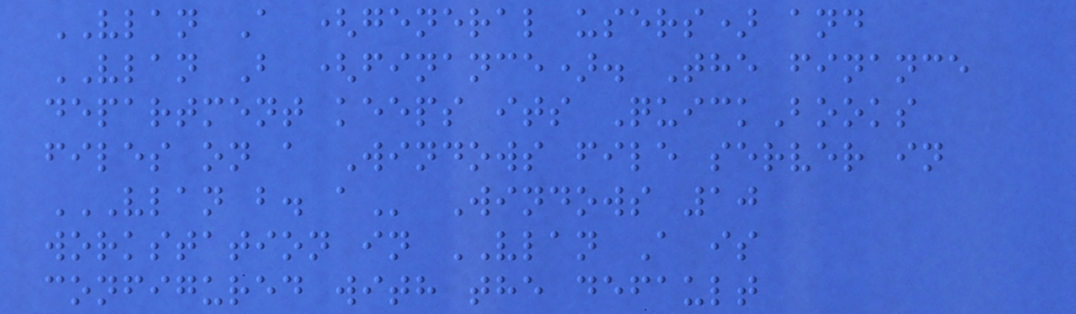VLAN A (general users) and
VLAN B (finance). The finance
department keeps its QuickBooks
files on a Windows file server in
VLAN B. A Windows 10
workstation in VLAN A is
configured with the default
